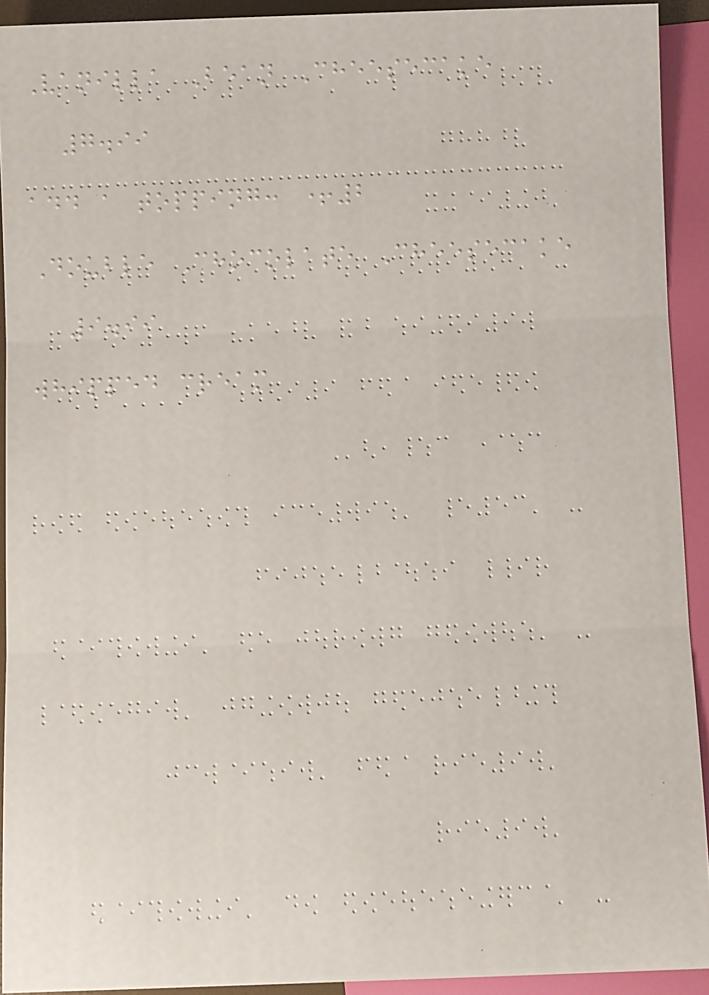Vanilla Bean Cheesecake
7.99
add a topping: +2
Double Chocolate Cheesecake
9.99
whipped cream
